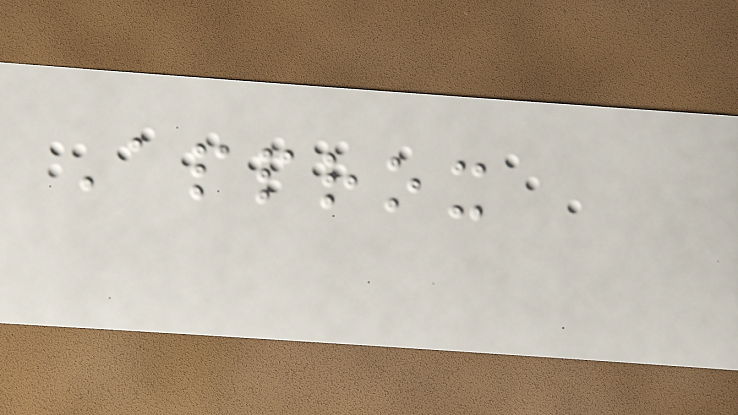Approx
